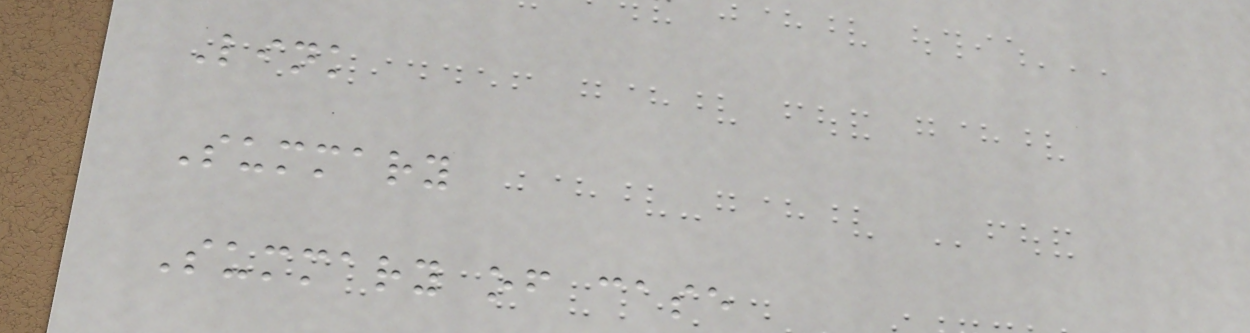Link
Summary
Summary of case
